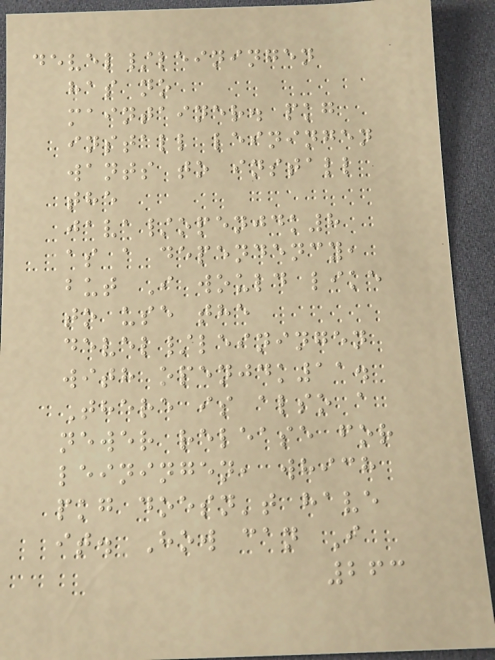devel/leiningen
has no
maintainer. pkg
install leiningen
wants to install
the
java/openjdk8
as a dependency,
but I would like
to use the
devel/leiningen
with openjdk11.
There is also a
newer release for
leiningen, which
pkg doesn't have
it. How can I
263
